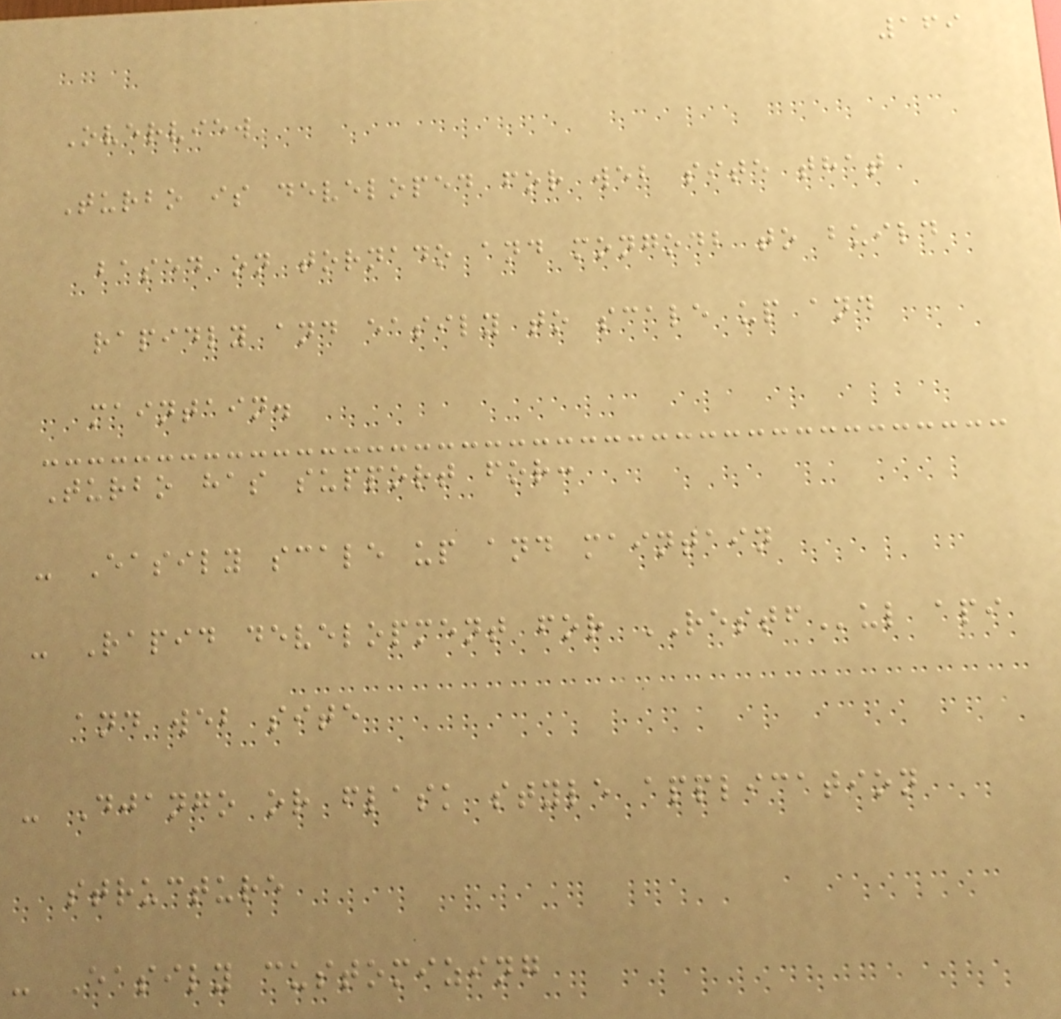169
Overview
Turbo is developed for web site that
based on tornado and mongodb to build
rapidly and easily to scale up and
maintain.
Turbo has support for:
- Easily scale up and maintain
- Rapid development for RESTFul api
and web site
- Django or flask style application
structure
- Easily customizing
